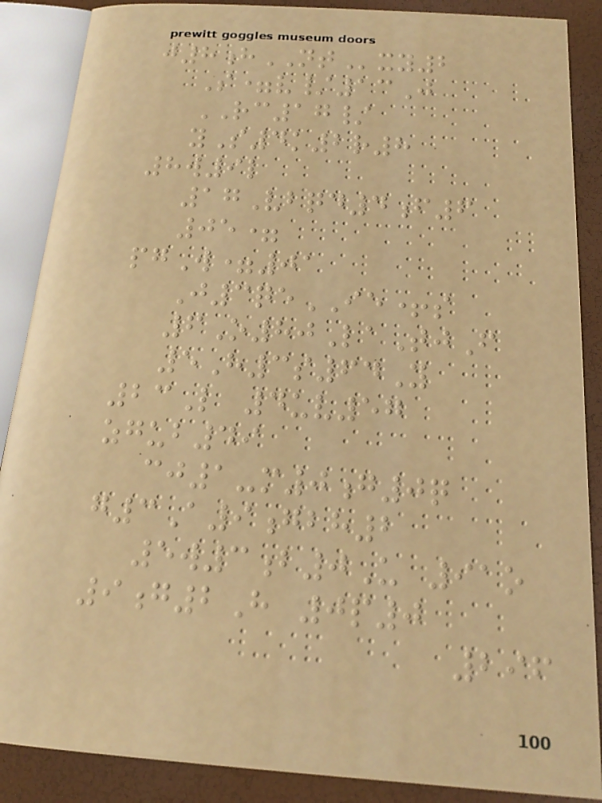j8hNTxy2
S=v/13J
RC17/
yS4k2r8
8w9l
17Vbqd4f6
05=
pgW=01
J3qeIE+s
6O80LaTjF
5H3s64Y
23L 4uv57
zgub49
cj1-m0g0q
g3A9gbh2
5w3b0U 91o
9g2H 0p0
296
